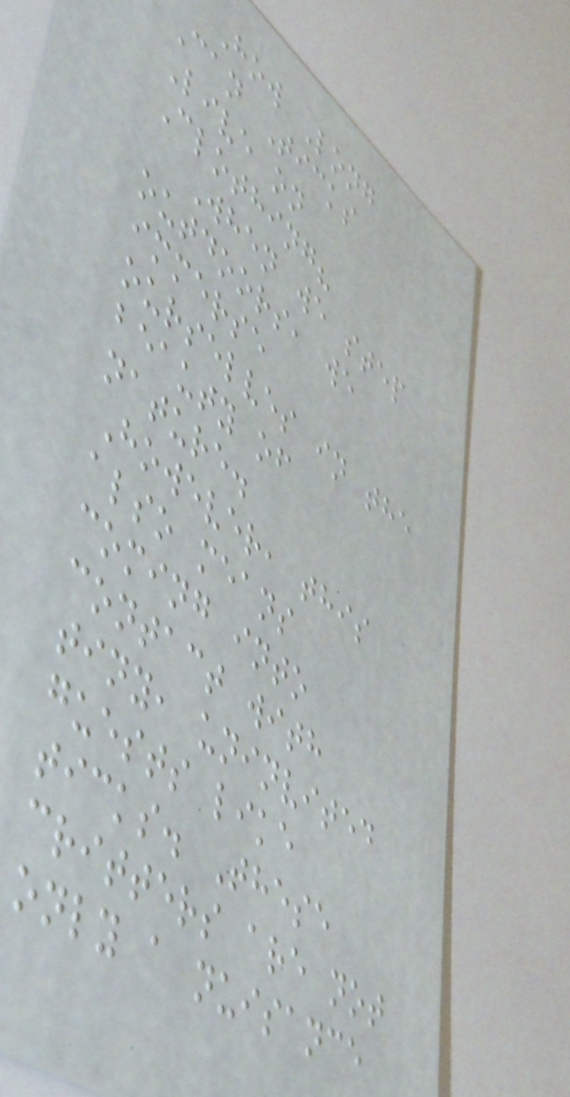How Long
Can Ticks
Live on
Clothing?
When we step
outdoors, we
immerse
ourselves in the
beauty of
nature.
However, this
also means
coming into
contact with
tiny, uninvited
guests like
ticks. These
critters are not
only a nuisance
